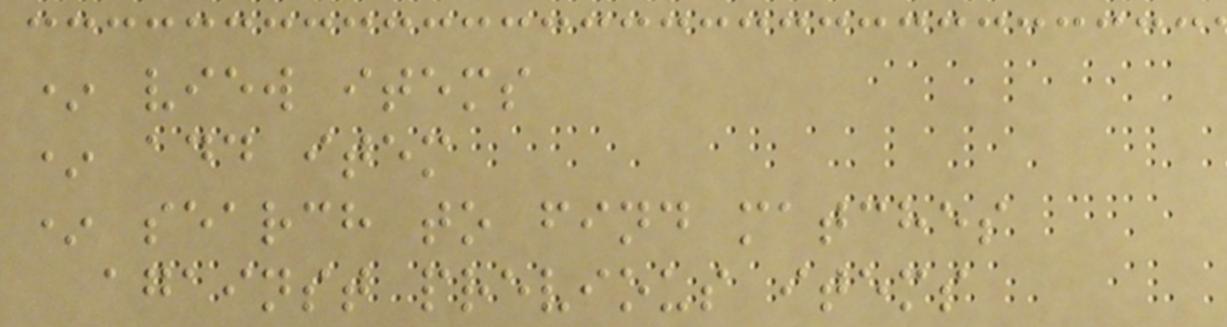* view items
* add item
* search to find matches
against previous items
